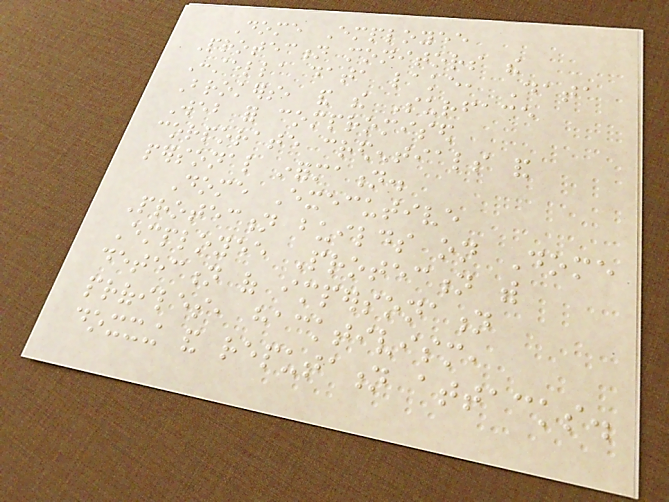Dome Employee
Protection monitors the
Constella data lake, Data
Brokers, and the Surface
Web for compromised
corporate credentials and
personal information.
Dome Executive
Protection builds on Dome
Employee Protection with
detection of impersonation
profiles, hacktivism,
doxxing and reputation attacks.
